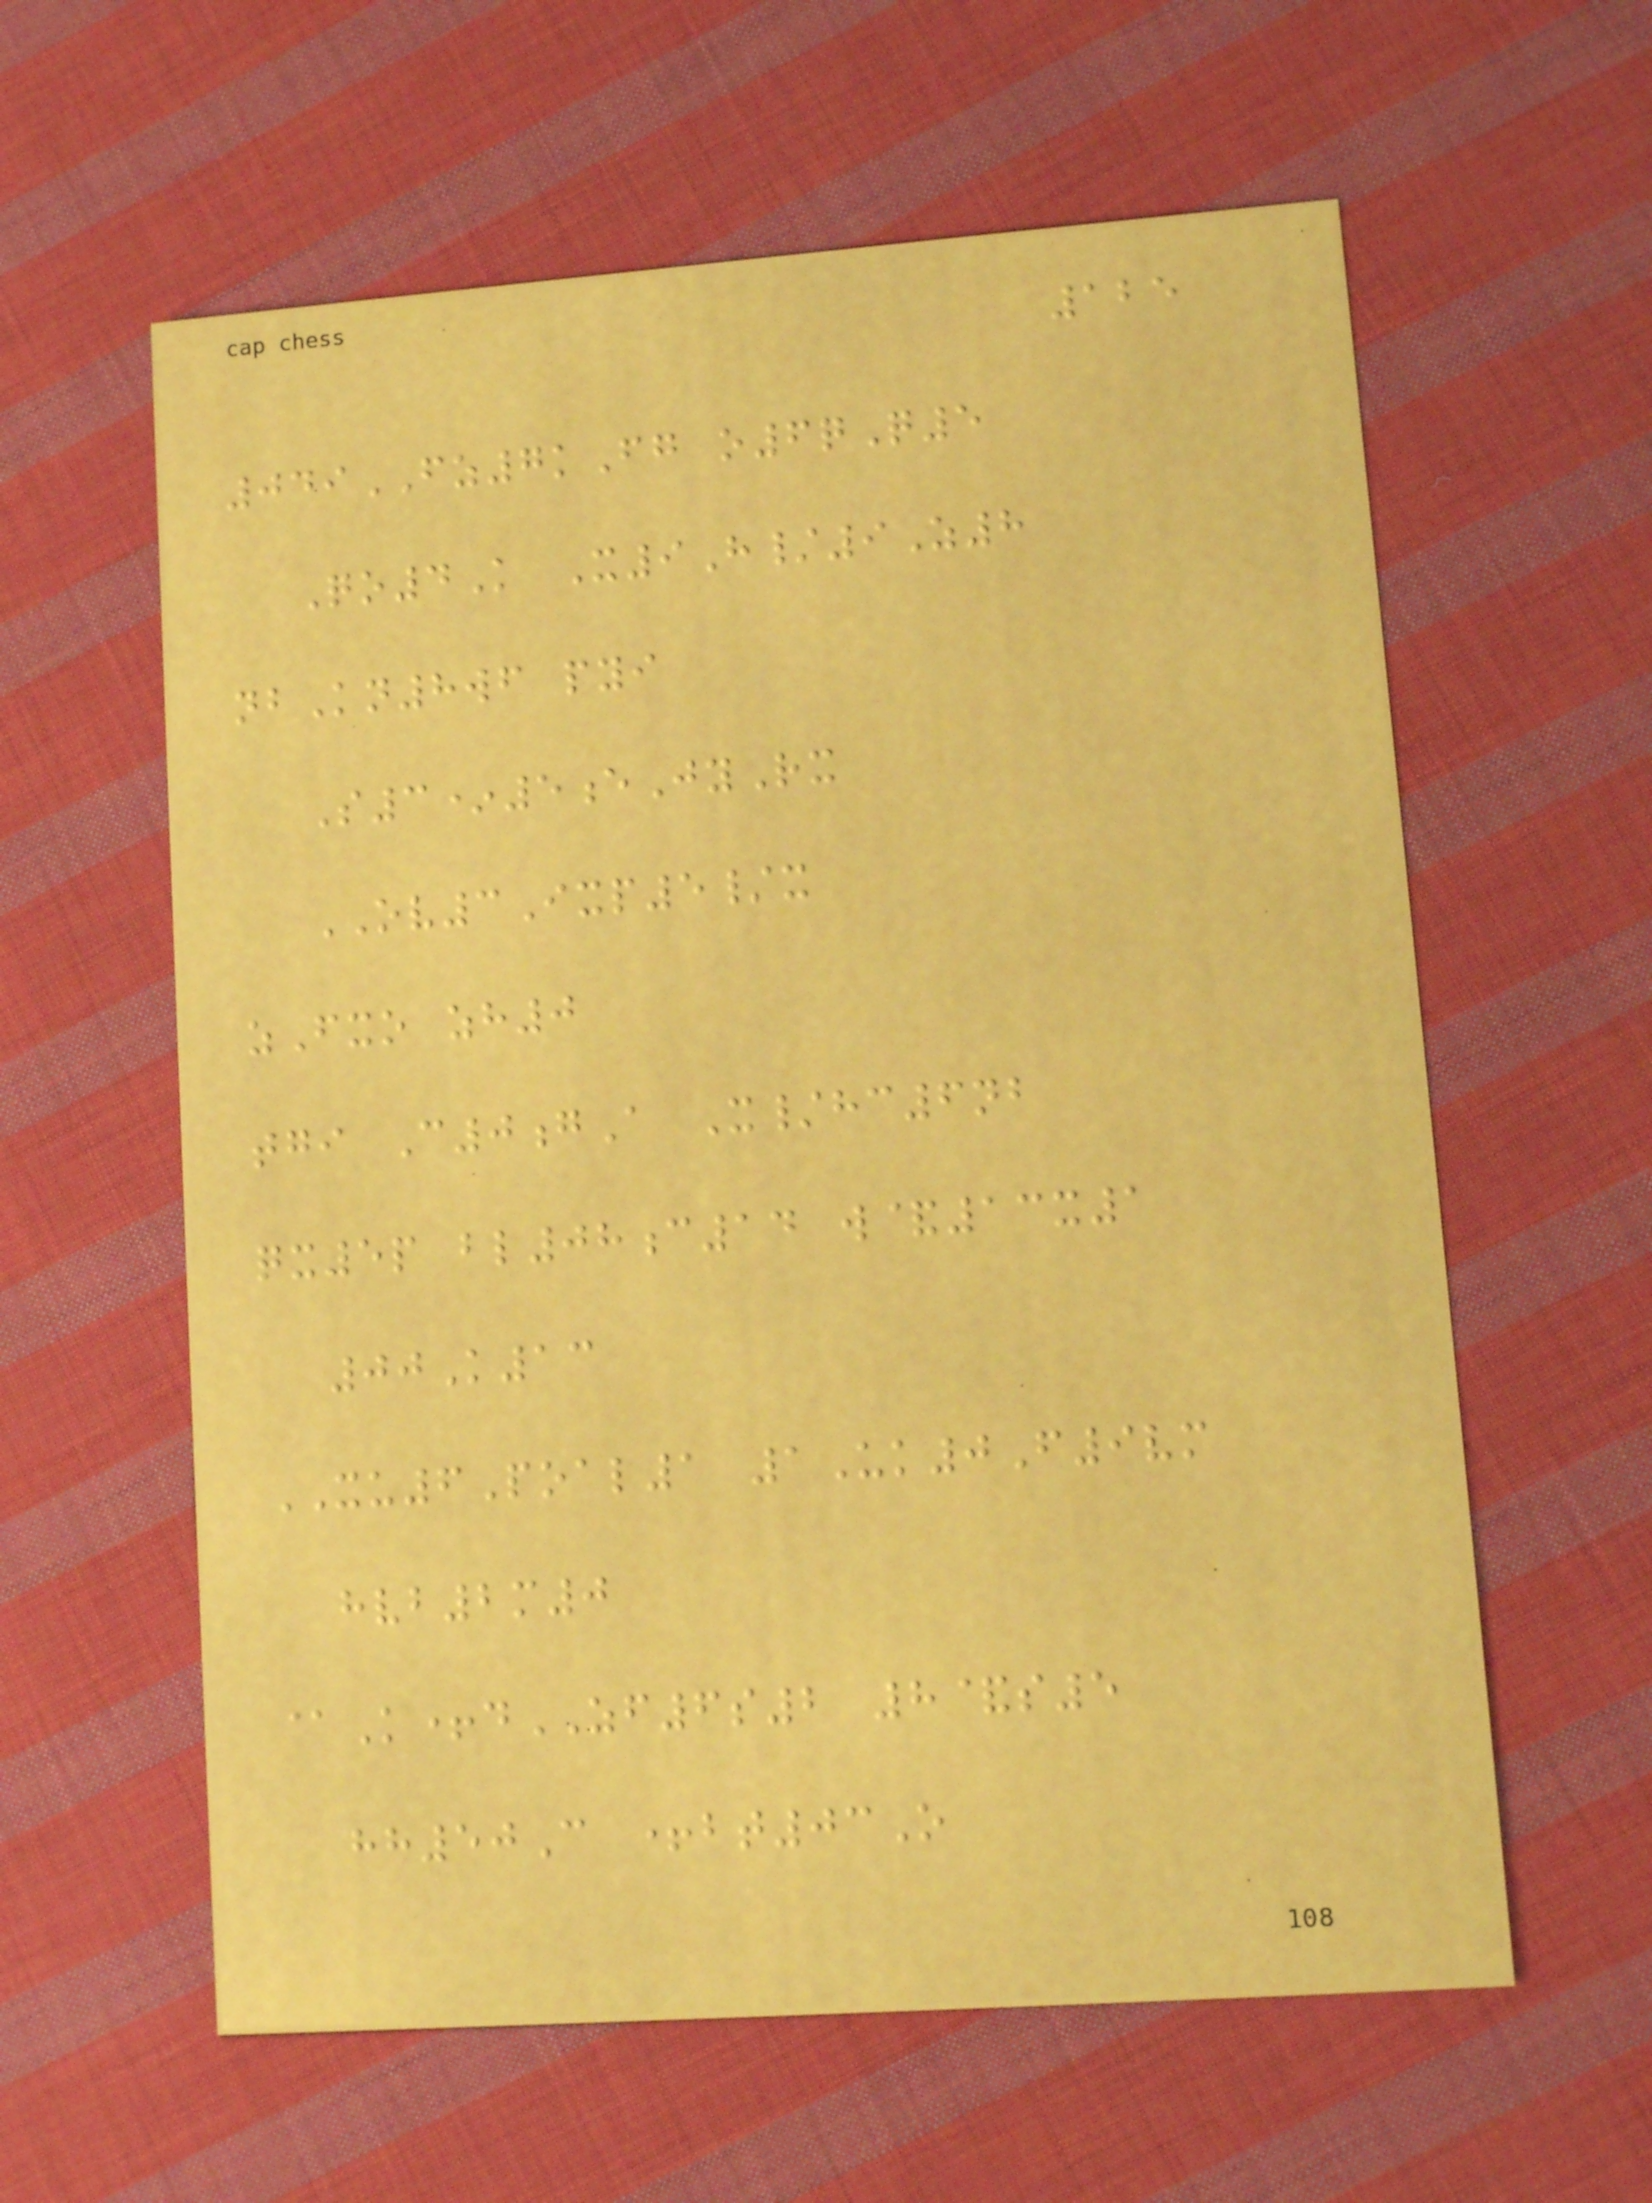125
049FZ7kFg o6qQ5
Qo4K X9H/9Z8
nbKn8wf pyi
S3*5eJyRx
OV3Ixp5/x
zFxo zh0
tgi C0gA X/hc6nb
qx5p bl08c14 w&13x1
00K13
XU6Poal1 1Uk0F9vm
hvb2m0
@K+dZF6s2 8&s5
hh50C +bt03O
